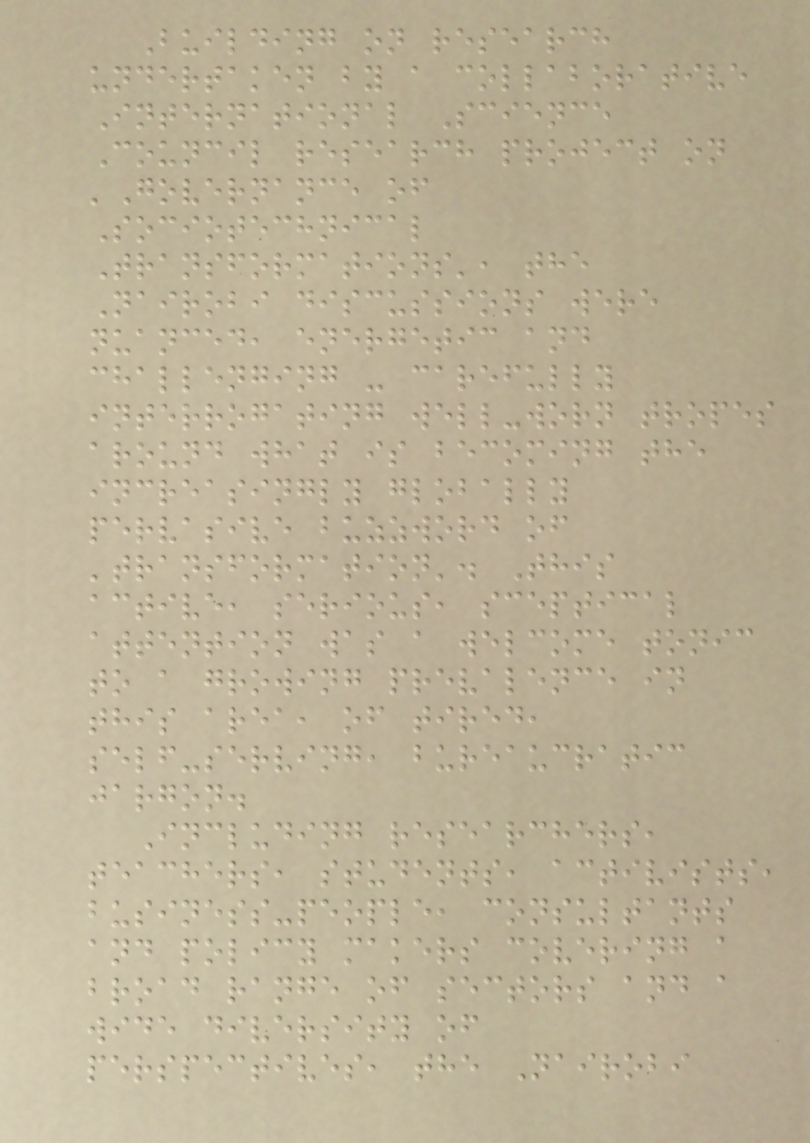Building on research
undertaken by a collaborative
International Science
Council research project on
'Governance of
Sociotechnical
Transformations', the
Nairobi discussions were
nuanced, energetic and
challenging - carefully
interrogating well-worn tropes
around what is becoming the
increasingly globally
pervasive buzzword of
'transformation'. This
active, serious, sceptical
attention was a welcome tonic
to a growing prevalence in
this area, of tired,
self-serving, bureaucratic
jargon.
Including researchers,
teachers, students, activists,
business-people, consultants
and policy makers covering a
broad range of sectors and a
wide diversity of
perspectives, the Nairobi
